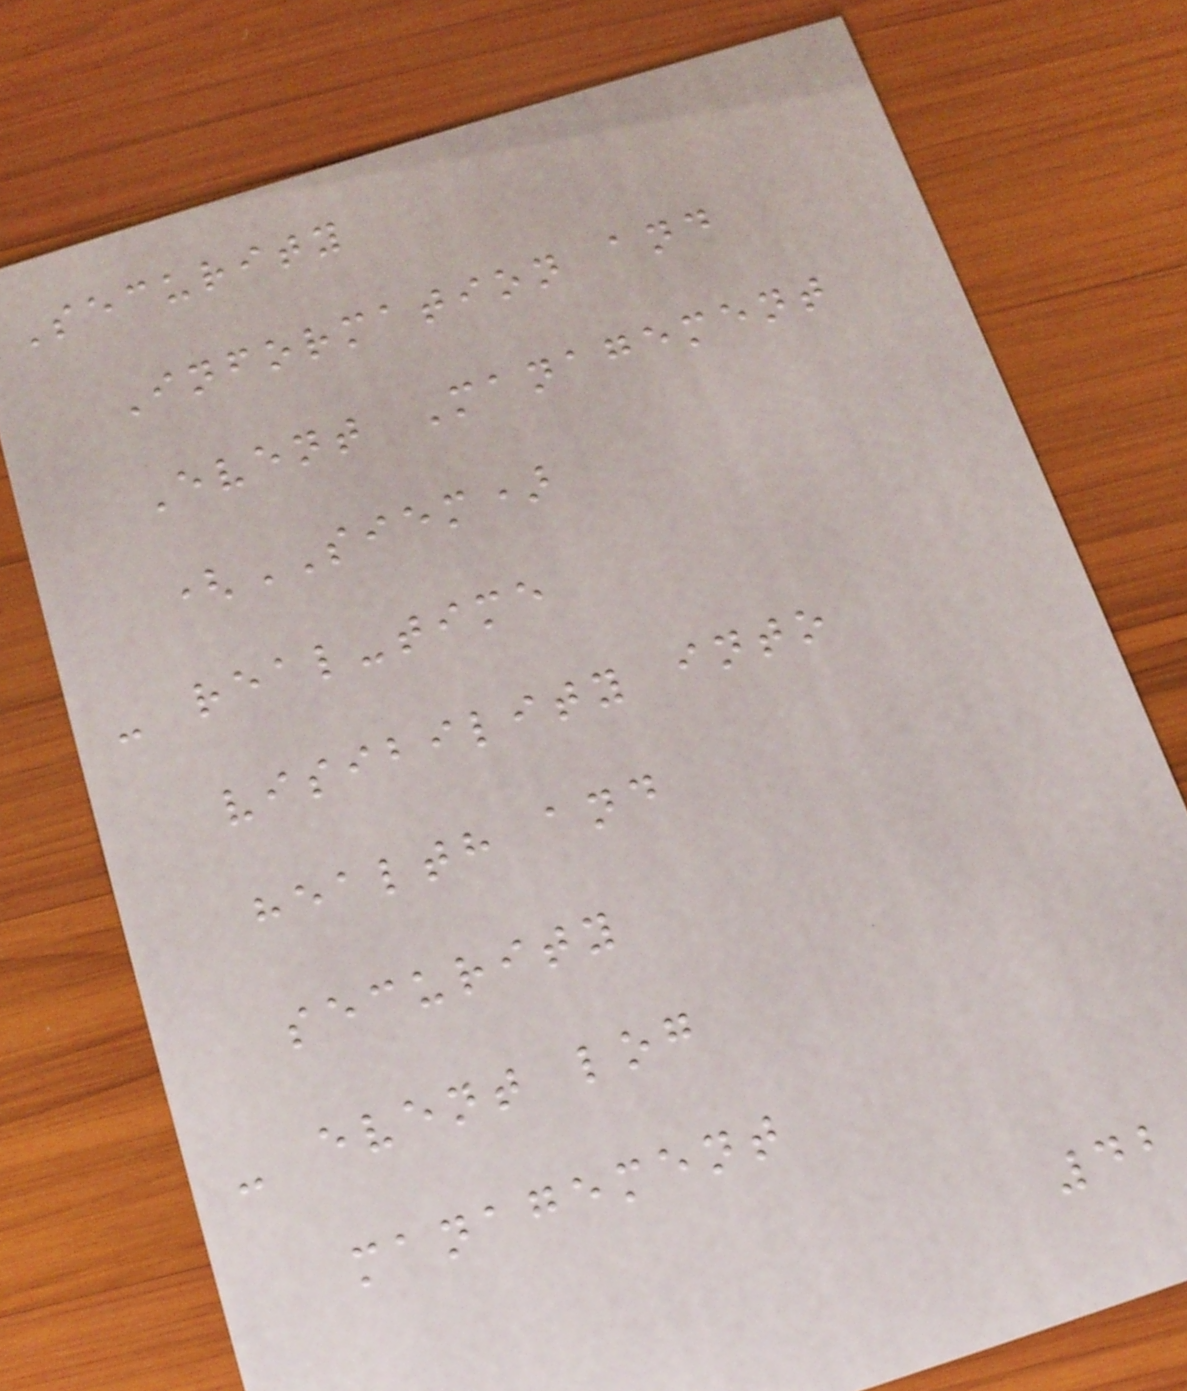Security
Information and
Event Management
(SIEM)
- real-time
visibility into
health and
security
- event log
management
42
